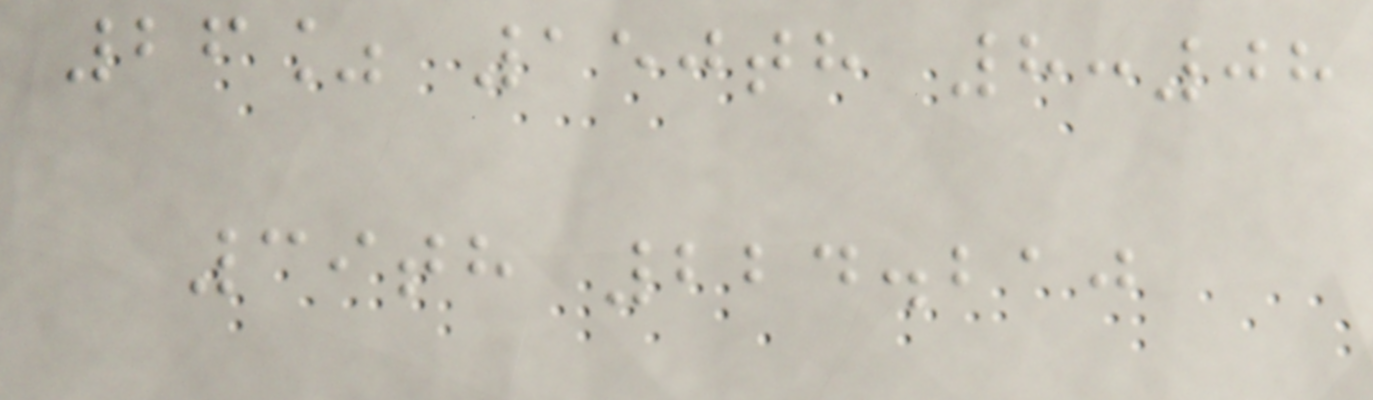26% 150th 8:08
39th 224.210
